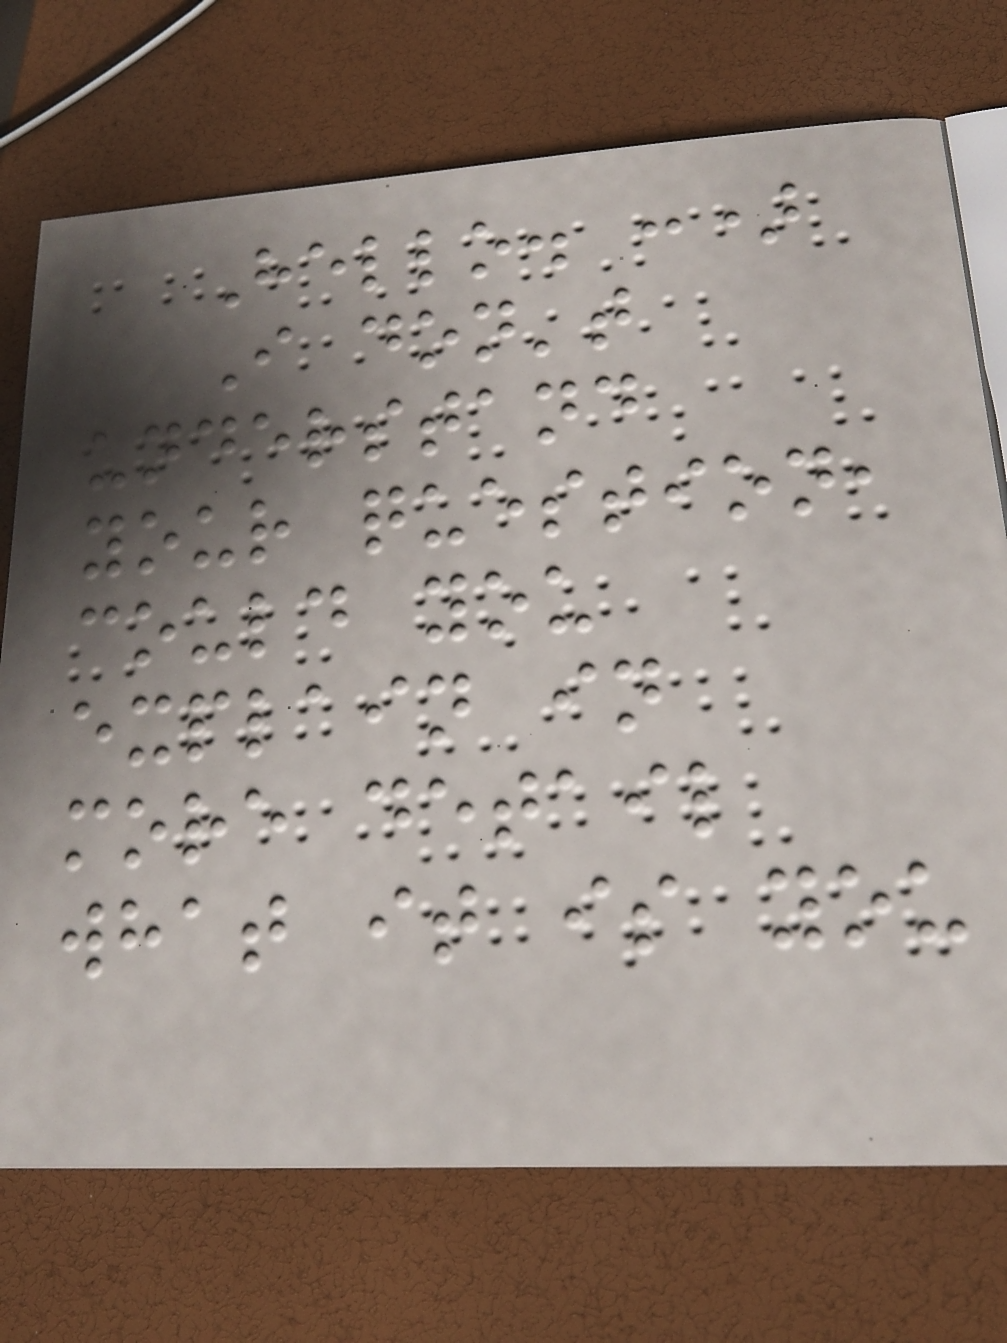Hello. :)
I don't
understand
your question,
could you
explain in
more detail
what it is you
